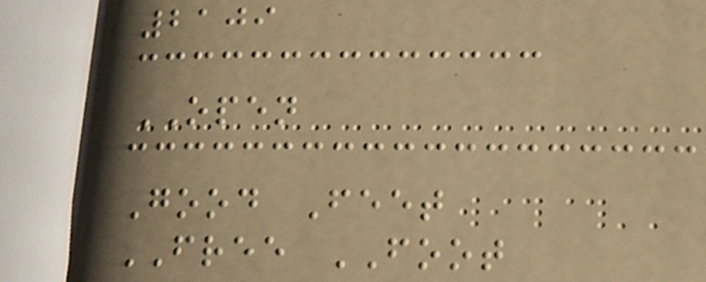2109
OPEN
Good Feet
FREE FOOT
